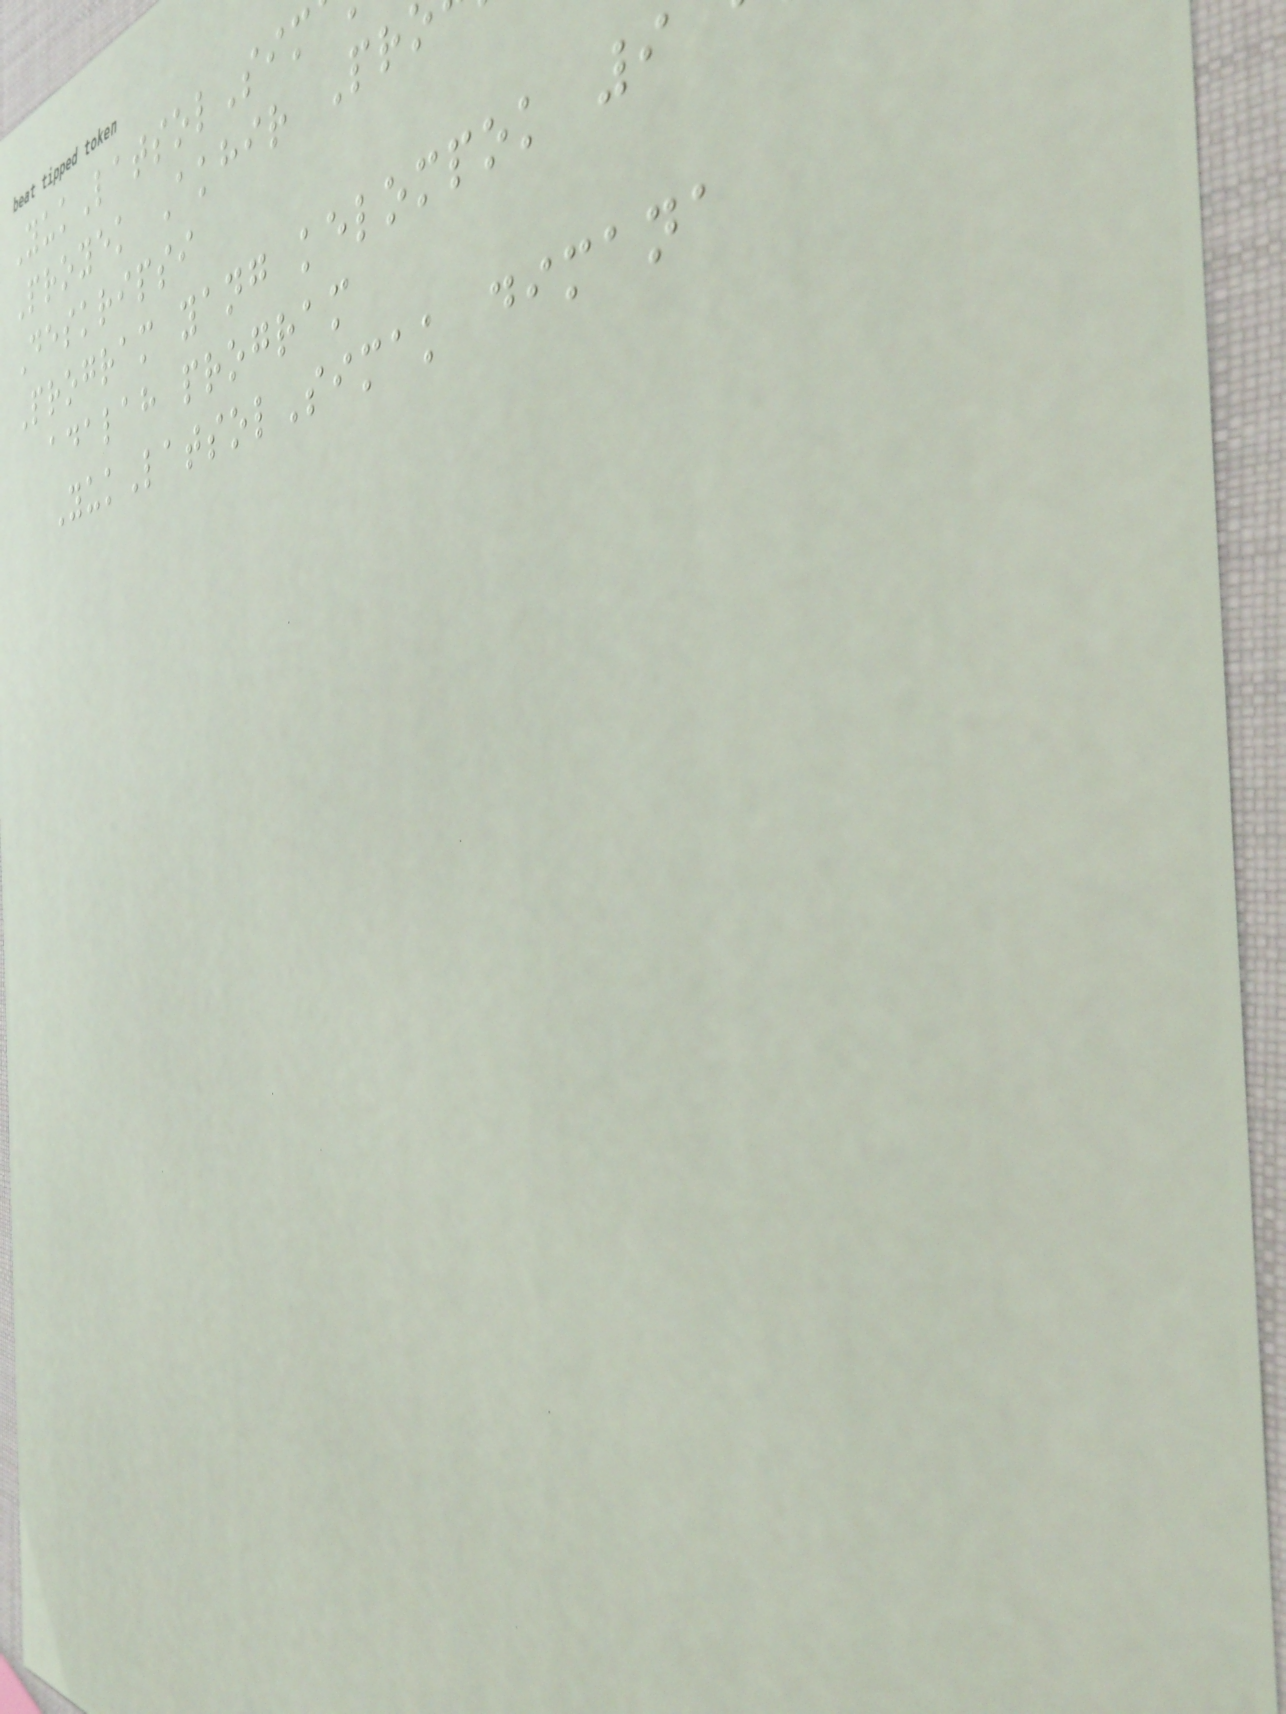YukLatsolSim
Proyek Akhir Pr
Deskripsi
Program yang kelompok 9
adalah program
YukLatsolSimak dimana
